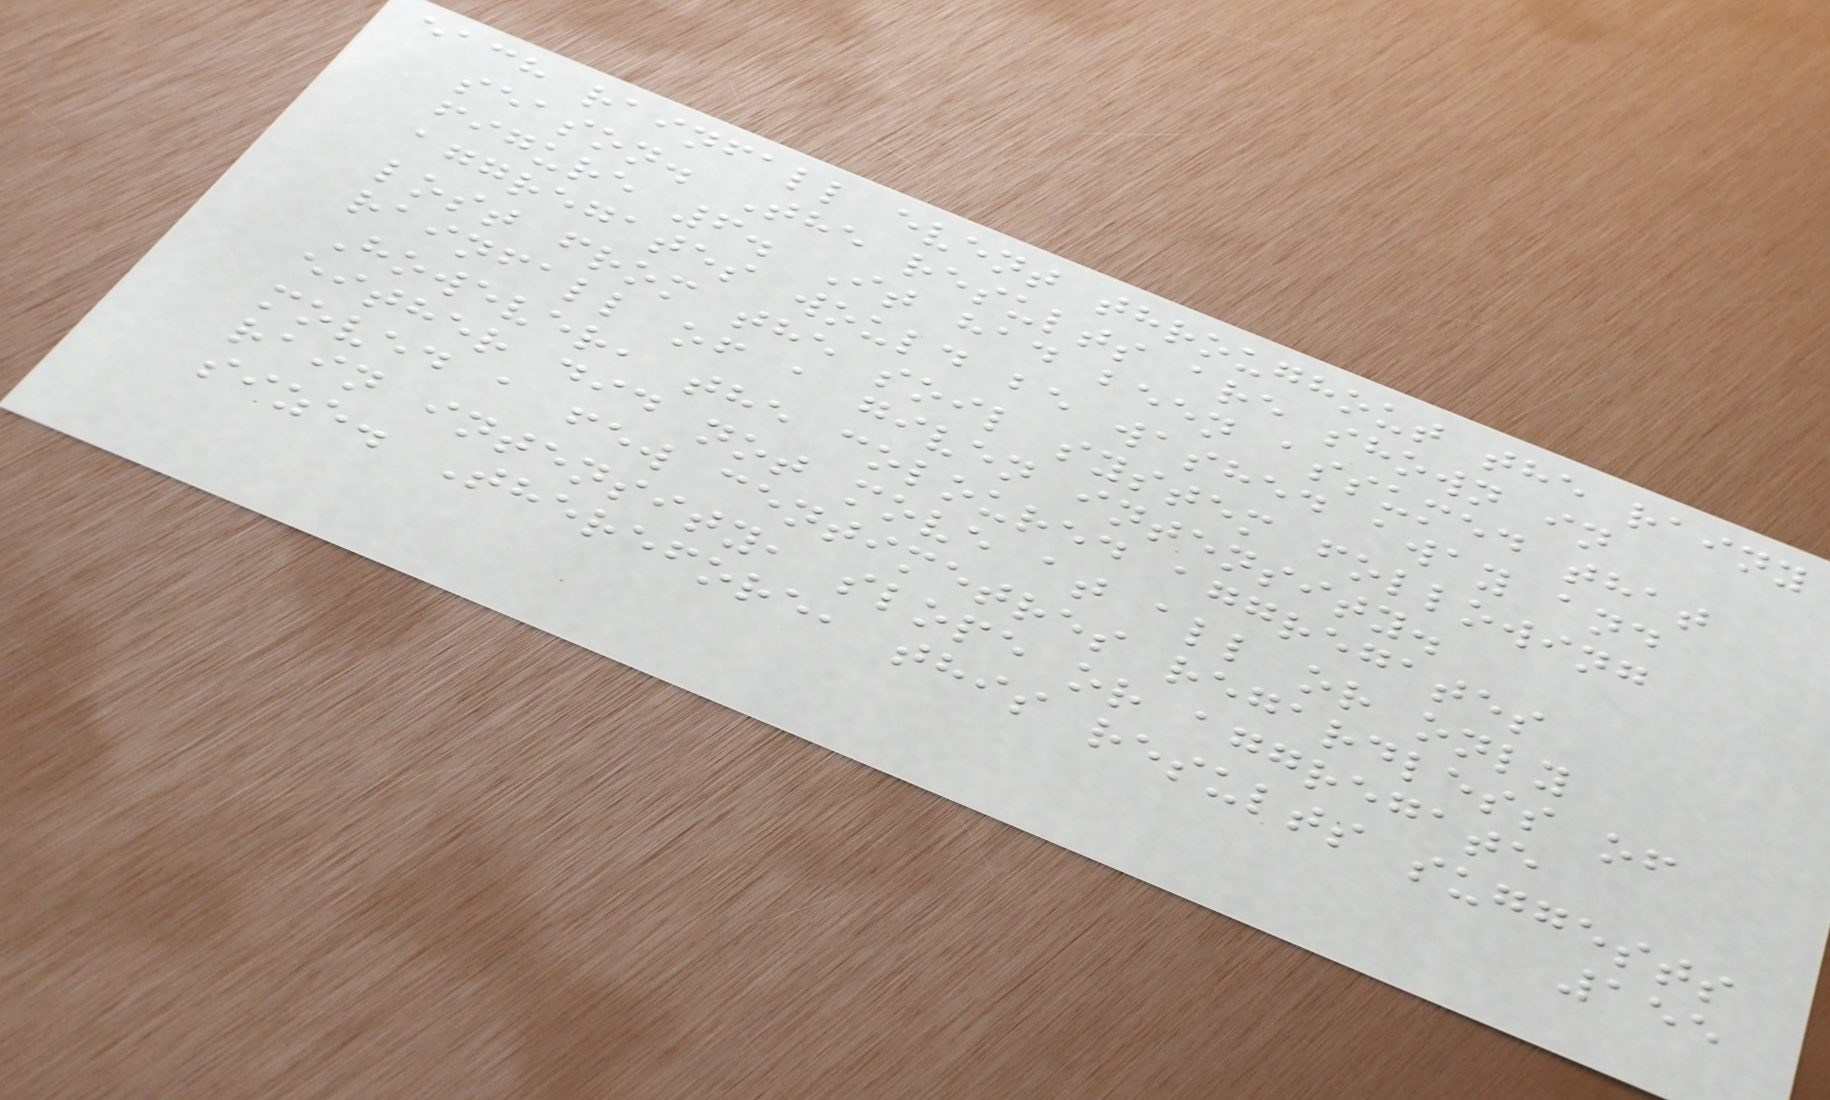each rainfall event throughout the rainy
season. The results are shown in
figure 6. It had been assumed that
aggregates would be washed away and
lost from the soil system following
rainfall of a given intensity.
However, the coloured aggregates
either did not move at all or only
moved a few centimetres regardless of
rain intensity, slope or aggregate
size. Therefore, this results suggests
155
